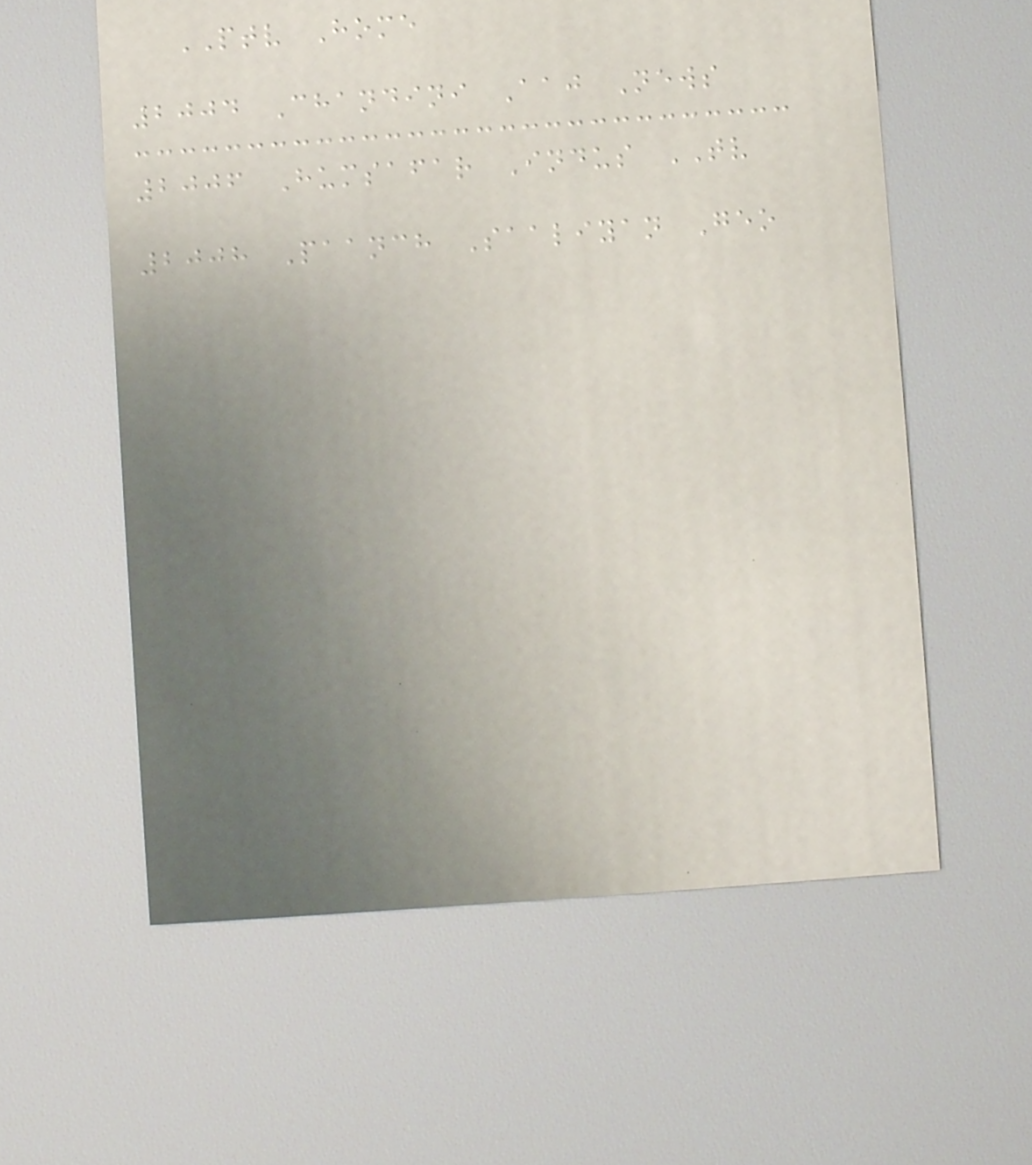PTV Home
2004 Chandini Aaj News
2006 Humsafar Indus TV
2008 Paanch Saaliyan Geo
